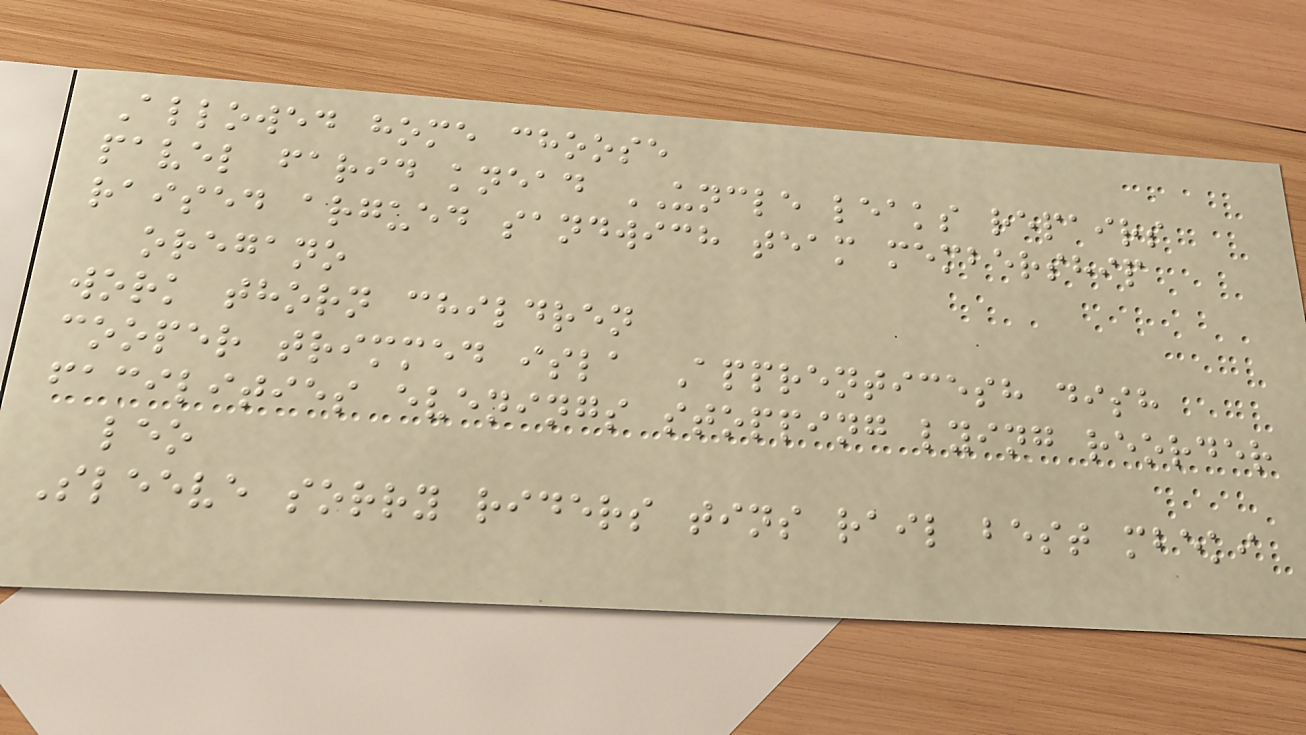Allowed home choose
pavel farid knead UNCLE leaks repairs
raised argued sandwich team membership
oregano
work thorn children
cooper trimmed isla Apprenticesh dish
facilities evenings stopping lying reorder
leo
Sleeve sorry riders tins rail best mbeki
